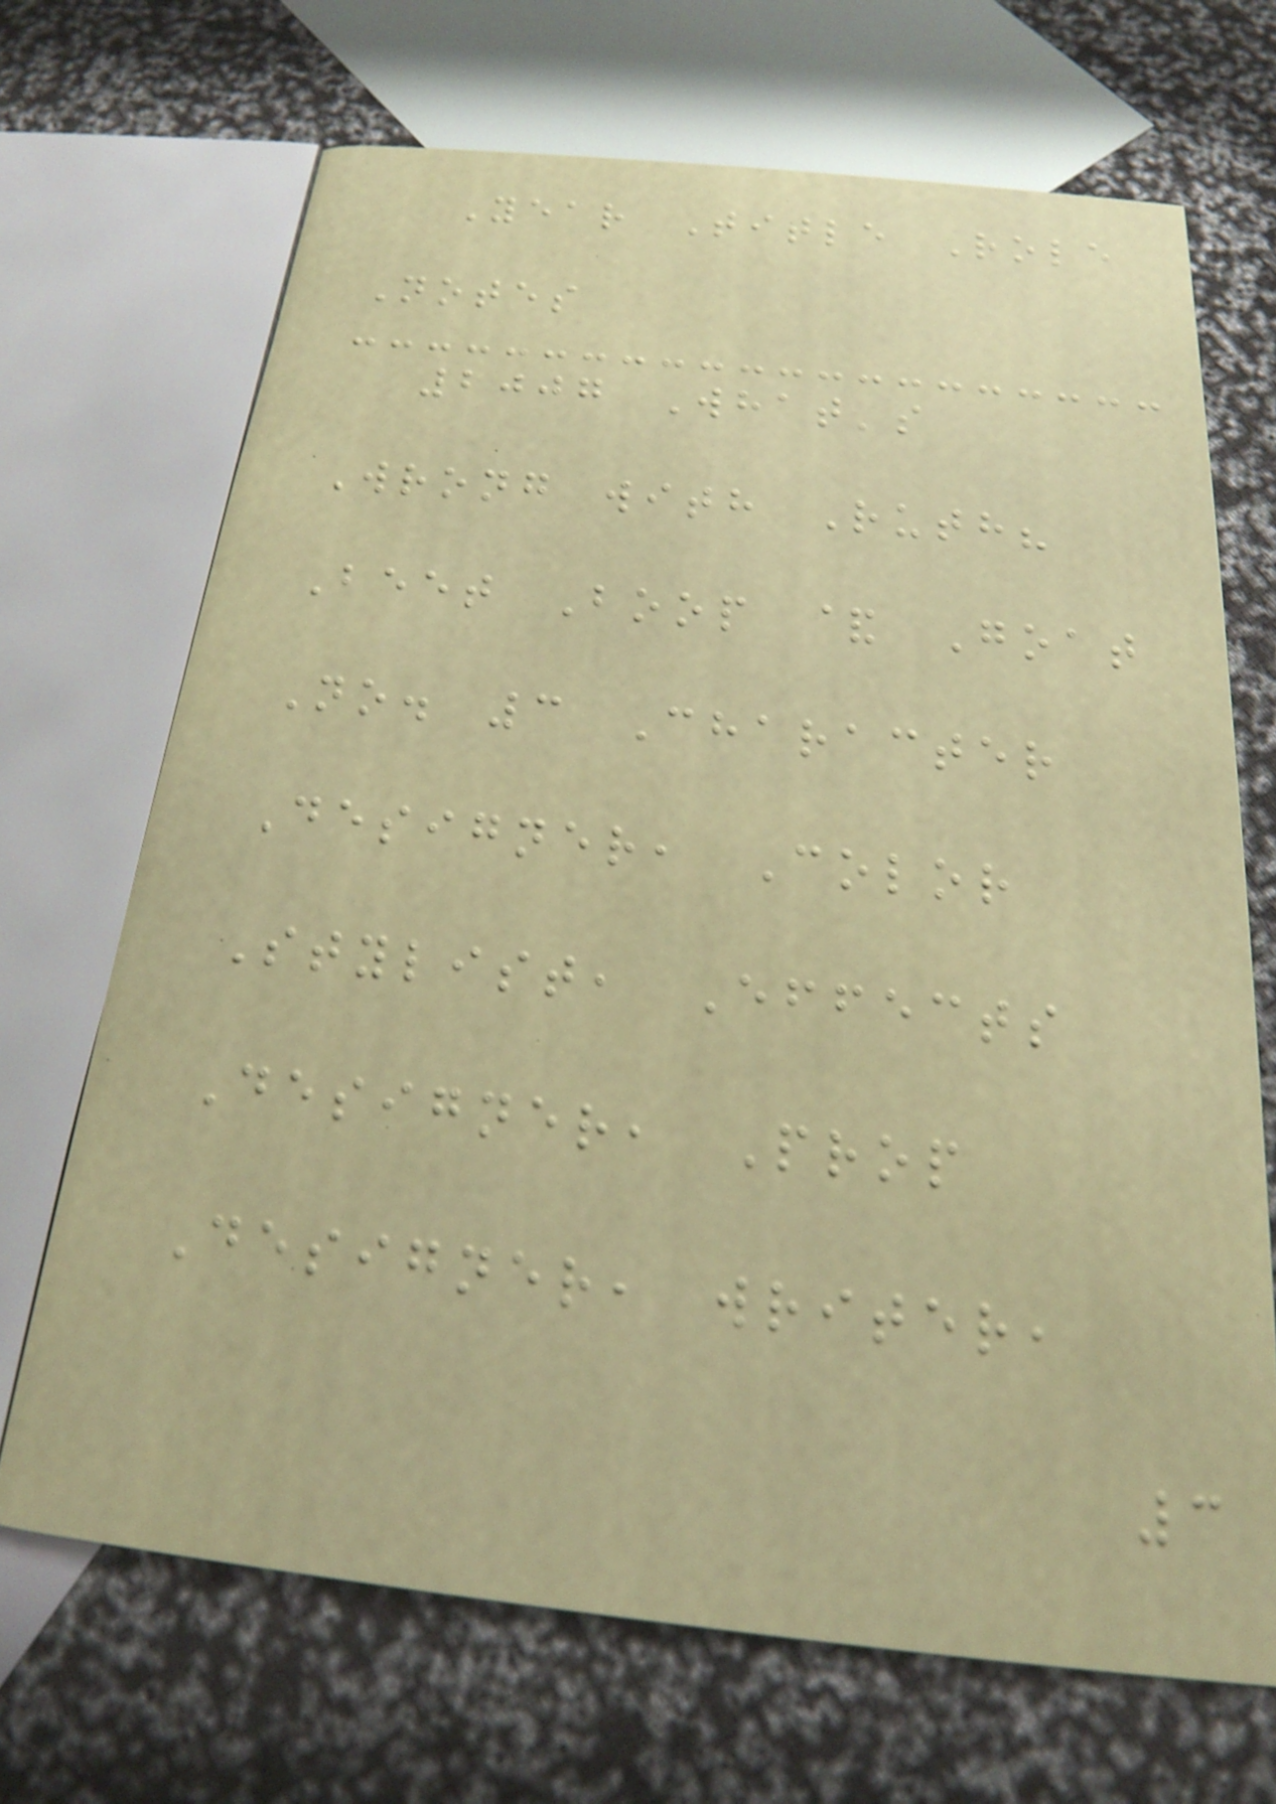Year Title Role
Notes
2007 What's
Wrong with Ruth?
Beet Boop & Goat
No. 3 Character
Designer, Color
Stylist, Effects
Designer, Prop
Designer, writer,
3
